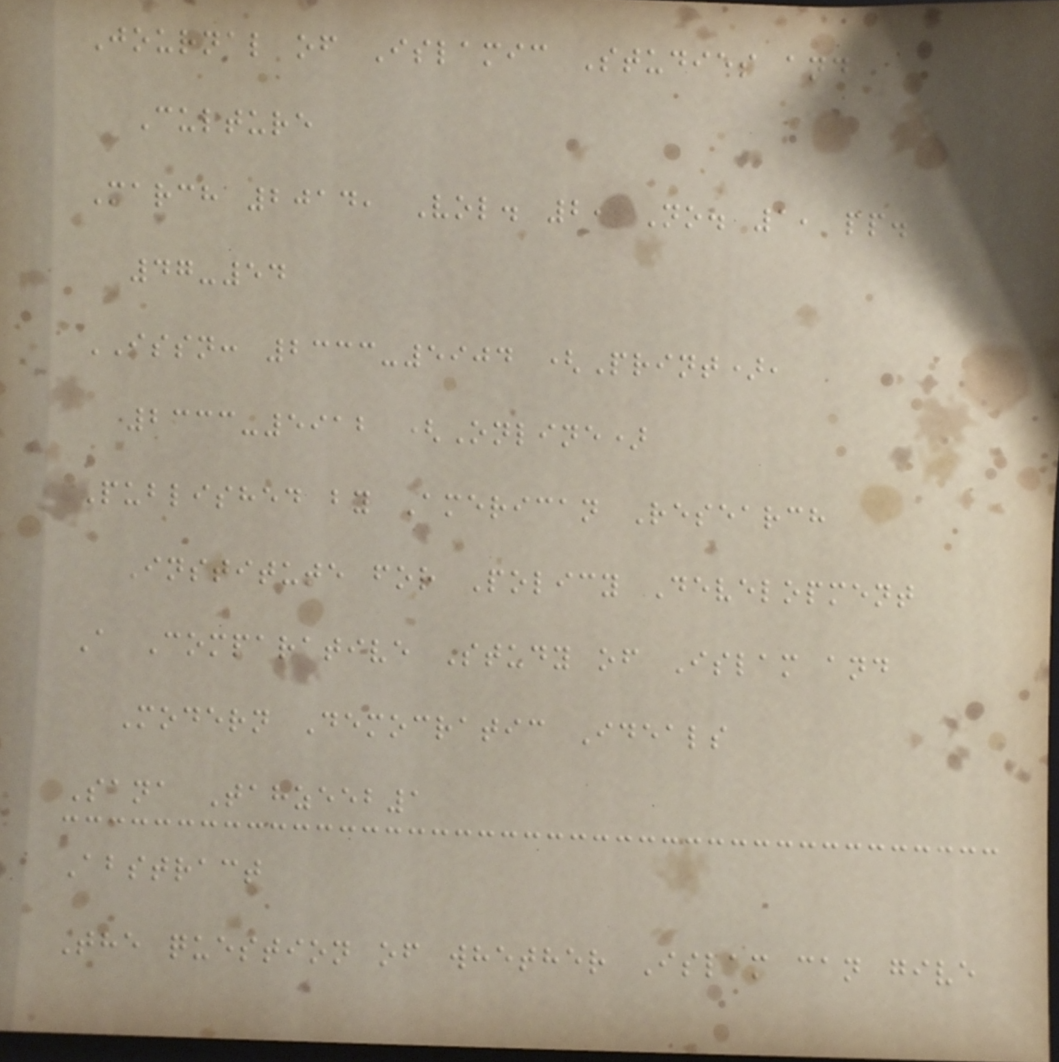Journal of Islamic Studies and
Culture
March 2014, Vol. 2, No. 1, pp.
47-54
ISSN: 2333-5904 (Print),
2333-5912 (Online)
Published by American Research
Institute for Policy Development
A Comparative Study of Islam and
Modern Democratic Ideals
Sana Tahzeeb1
Abstract
The question of whether Islam can give
